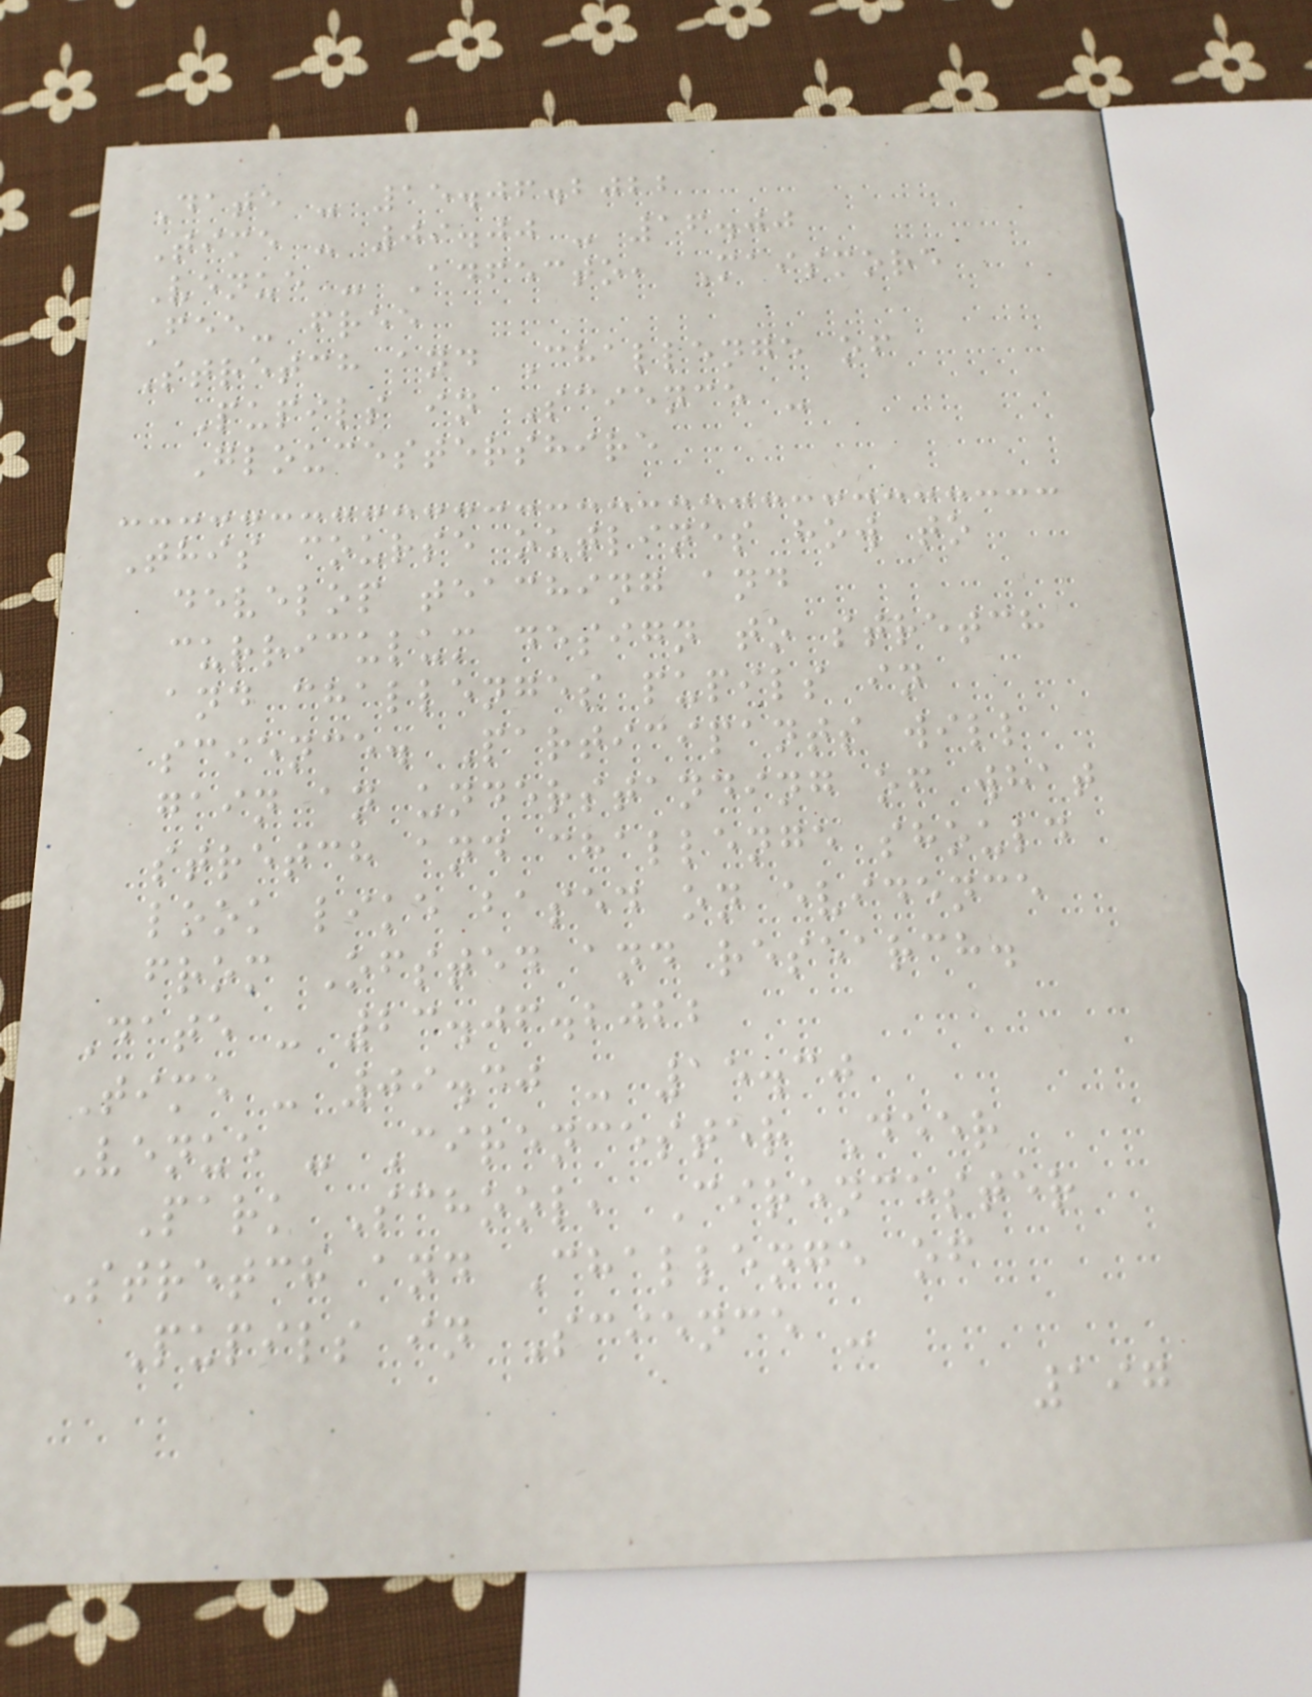Date - 15.06.2022
Time - 09.00 - 16.00
Venue - Adfecto, Maismore
Fee- free
Stretch and Challenge of
Pupils in Science -
Gloucestershire
This course outlines how to
develop teaching and
curriculum design to stretch
and challenges pupils in
science. Participants will
gain an understanding of what
stretch and challenge should
look like based on evidence
from Ofsted and research.
Date - 23.06.2022
Time - 09.30 - 15.30
Venue - Cirencester Deer
Park School, Cirencester
Stretch and Challenge of
Pupils in Science -
197
